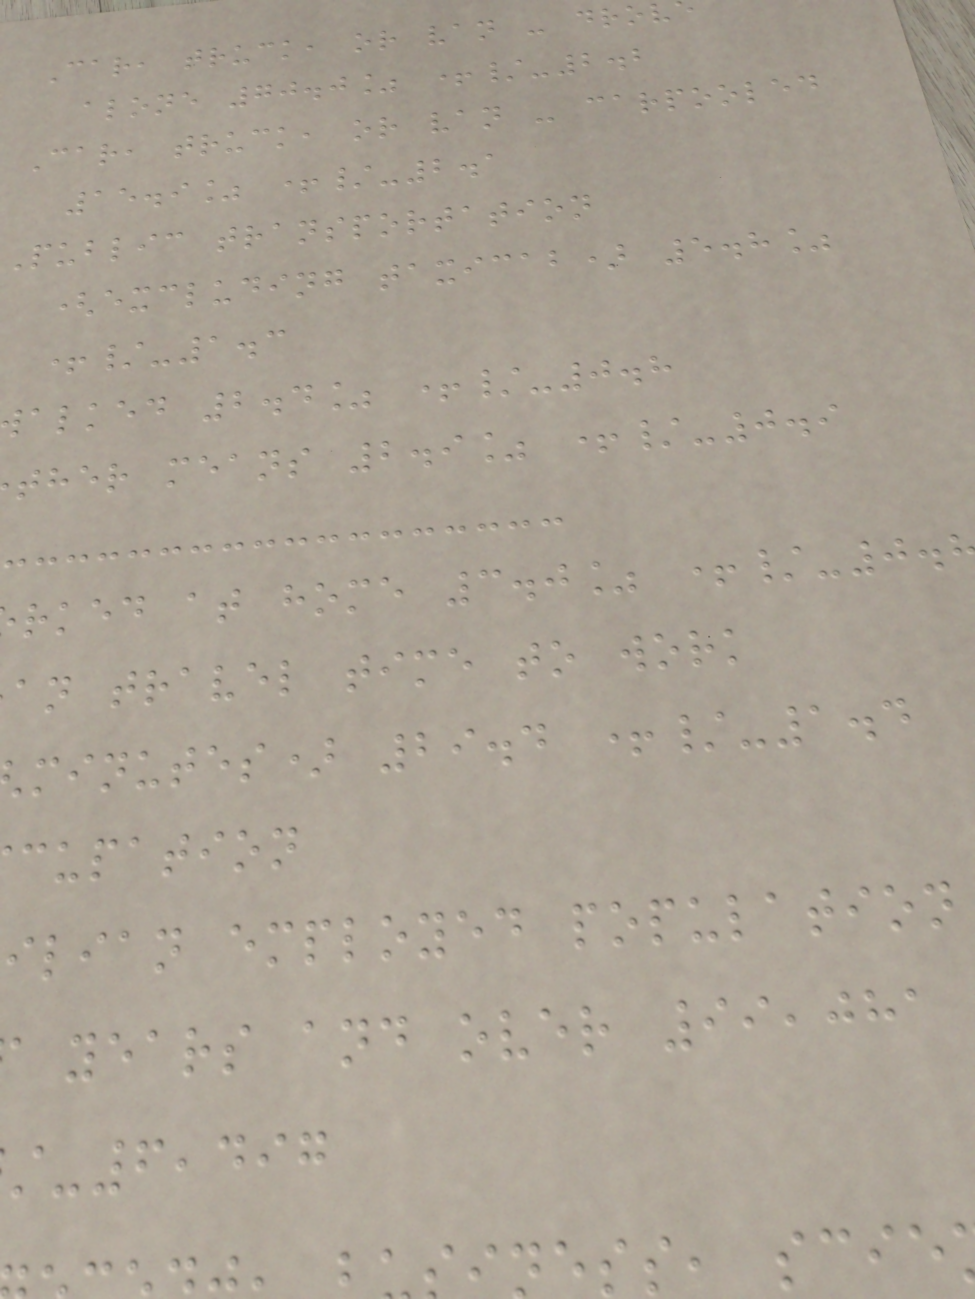Car, truck, or van - drov
alone 70.0% +/-2.2
Car, truck, or van - carpooled
15.9% +/-2.1
Public transportation
(excluding taxicab) 5.8%
+/-1.3
alked 2.4% +/-0.8
ther means 2.9% +/-0.9
rked at home 3.0% +/-0.
an travel time to work
minutes) 29.4 +/-1.4
cupation
ilian employed population
years and over 99,081
-6,497
ss, scie
